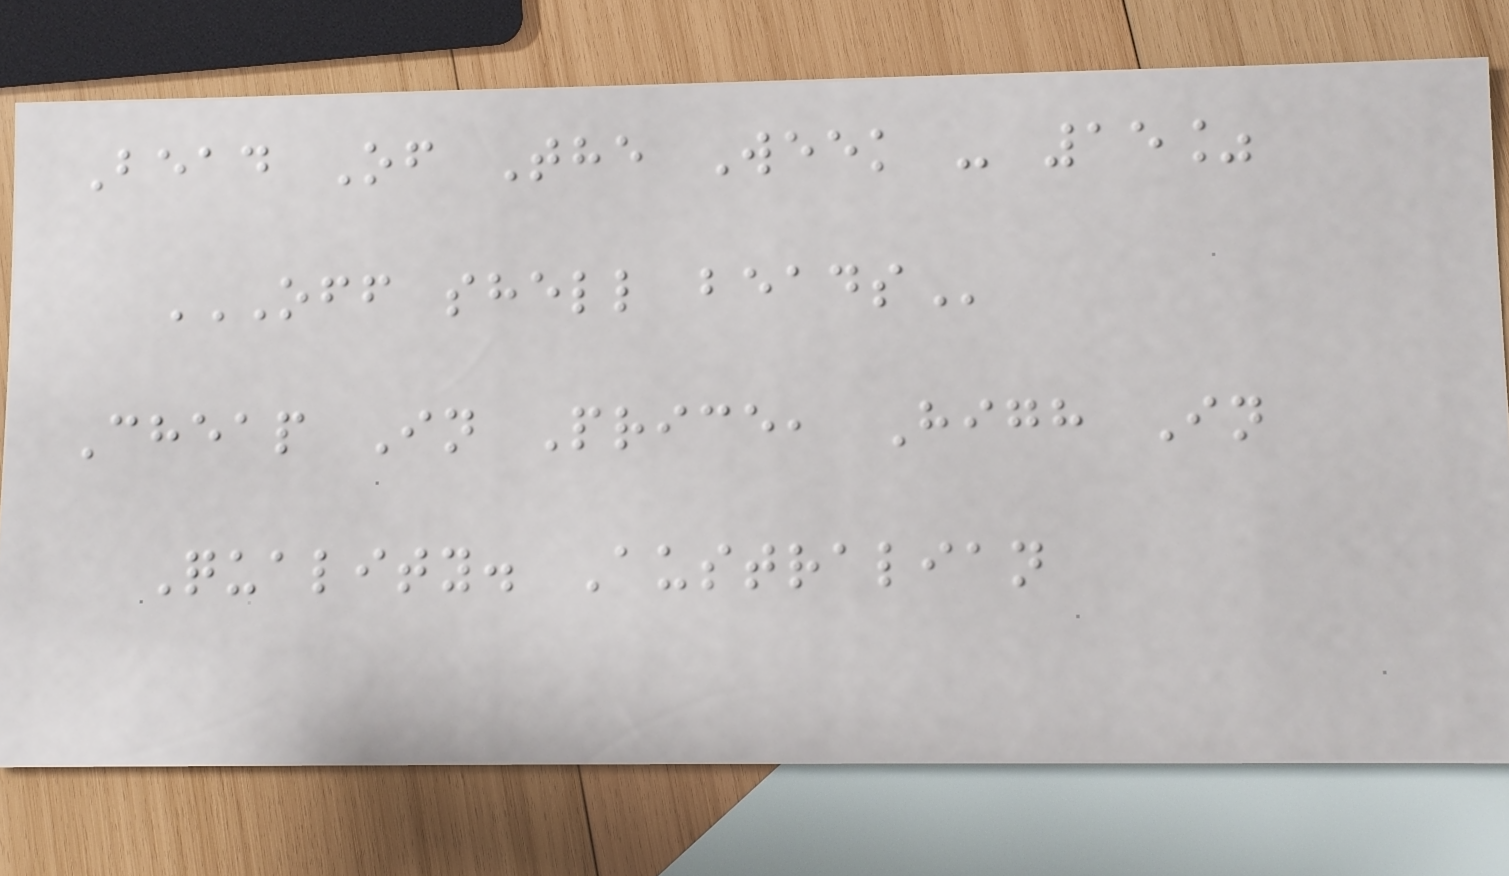Bead Of The Week - 15%
OFF SHELL BEADS
Cheap In Price, High In
Quality. Australian
